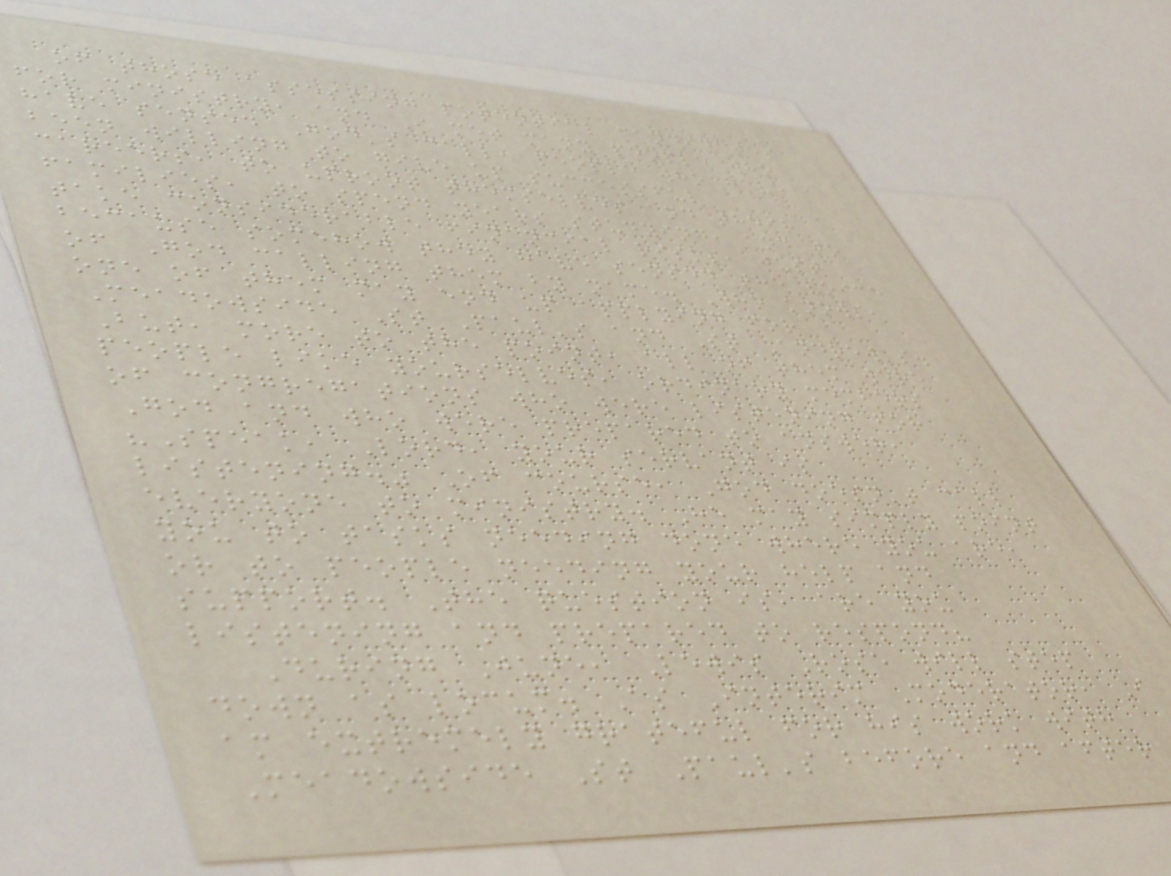of those assessing potential candidates
for ministry, and I met many people who
have sensed God's call, people who have
been willing to give up successful
careers, to uproot themselves and their
families, to spend years studying, and to
take considerable financial risks, just
because somehow they have sensed the voice
of God calling them by name. Who knows,
one of them may end up applying for
Meadowside St Paul's and St Andrew's.
But, more to the point, all of them were
people like yourselves, ordinary members
of congregations who were listening for
God and who were prepared to answer,
"Speak, Lord, your servant is
listening." Of course, God doesn't call
everyone to ministry. He may simply point
you to tasks needing done where you are,
or to people needing your help and
support. The question is, are you
listening and prepared to respond?
During June, Lewis Rose will step
down as locum. As Interim Moderator, I
am extremely grateful for his work with
Meadowside St Paul's before and after
